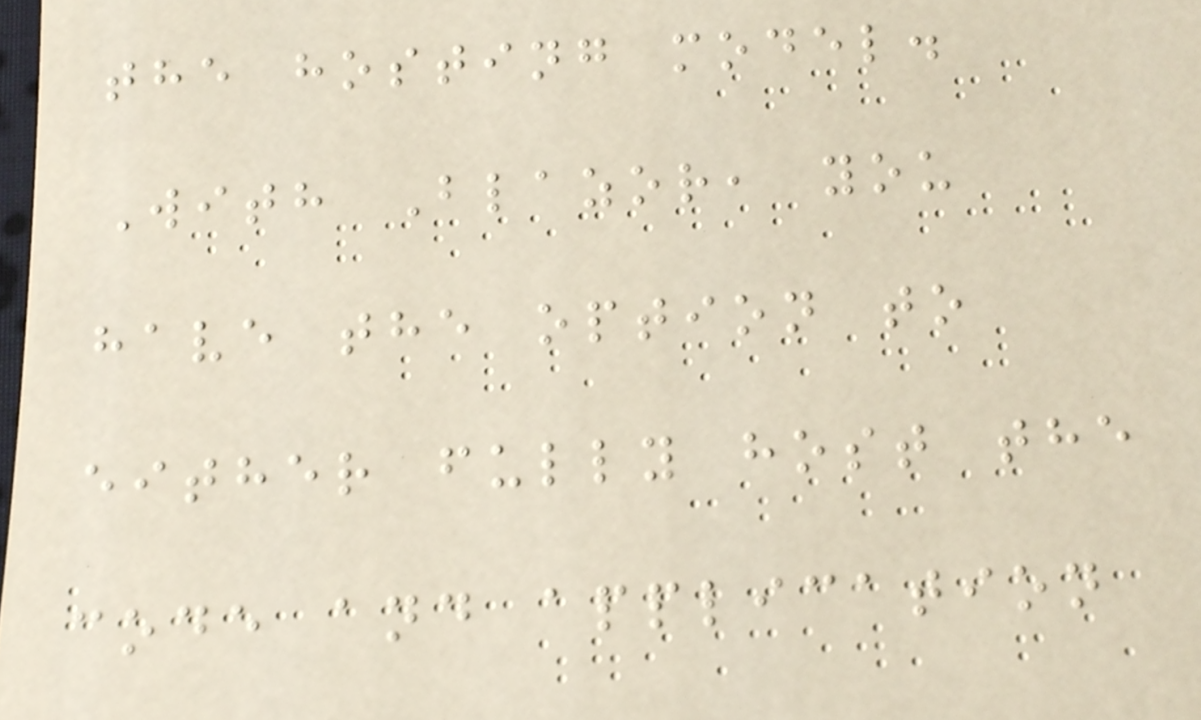the hosting model.
With Blazor, you
have the option to
either fully host the
code and application
